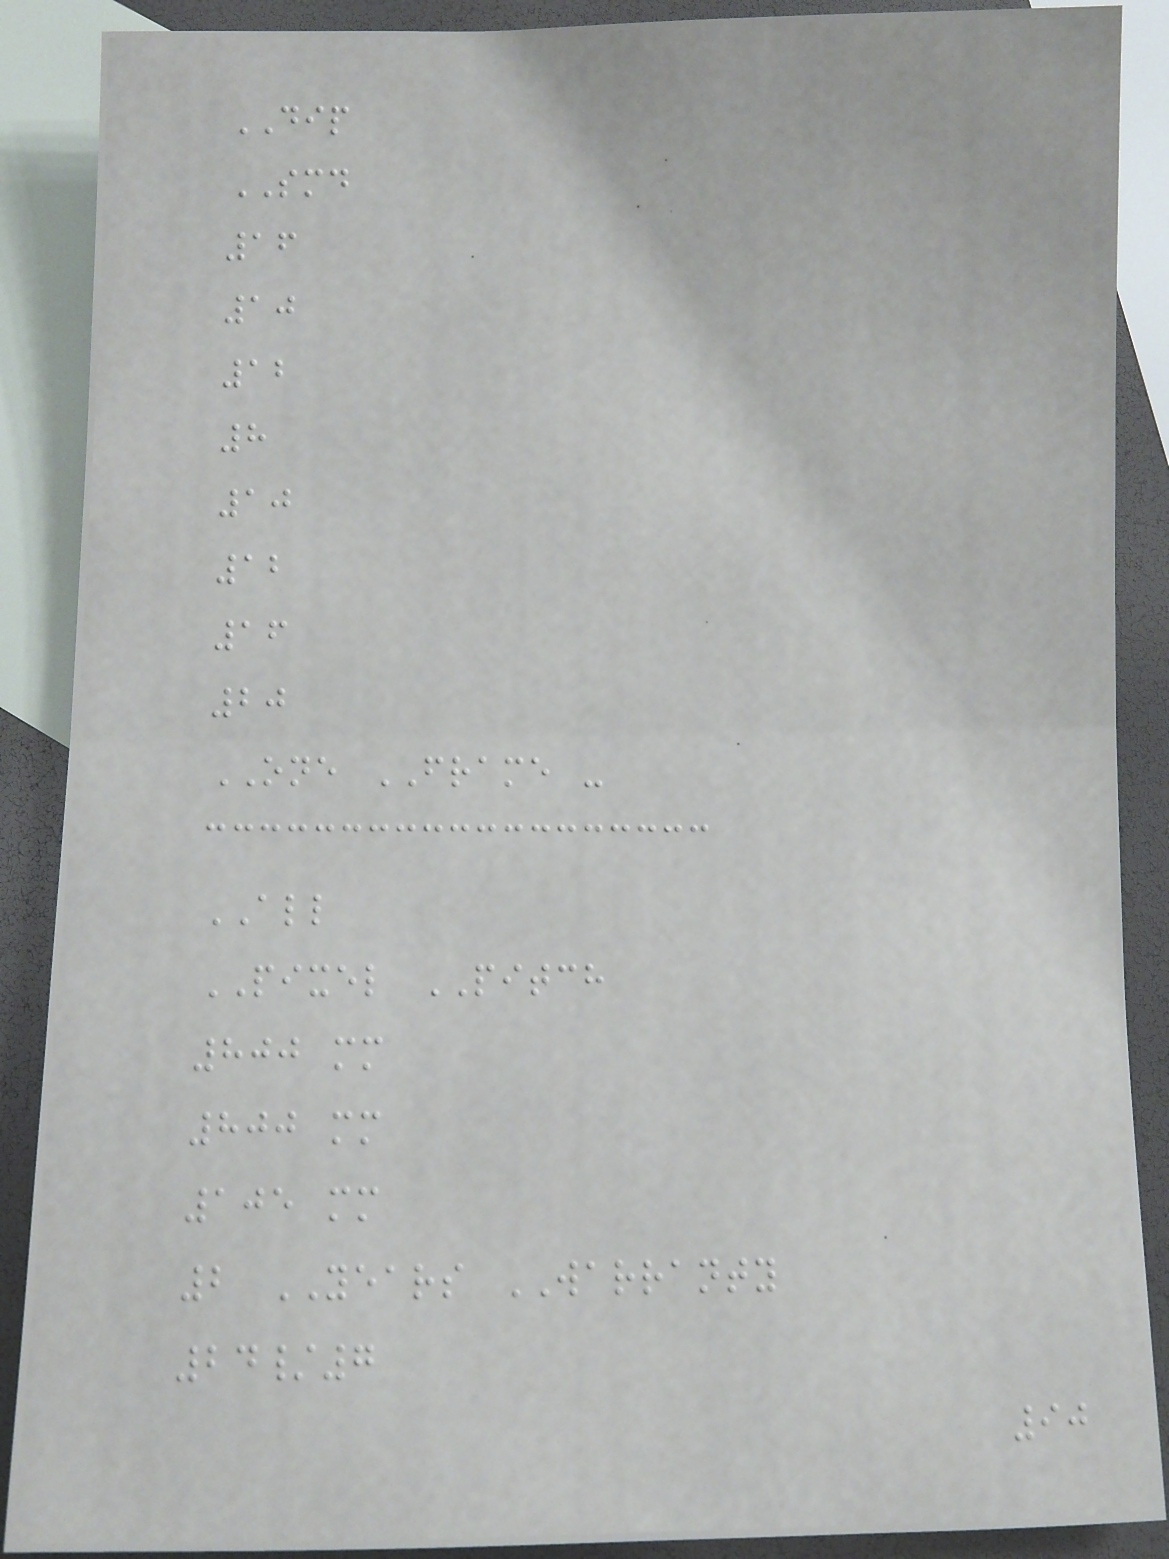DIP
SMD
16
10
12
8
10
12
16
20
ONE FRAME -
ALL
PIXEL PITCH
800 mm
800 mm
105 mm
2 YEARS WARRANTY
24/7
90
